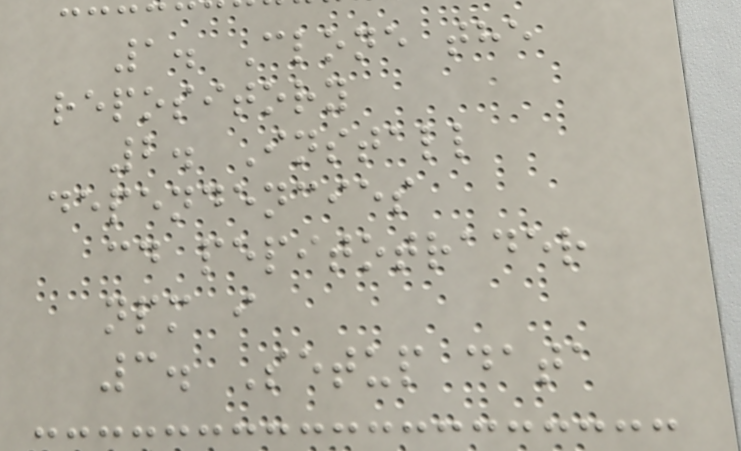1. Clone the
repository
2. Install
dependencies
cd pepitotrader
npm i
3. Setup data
